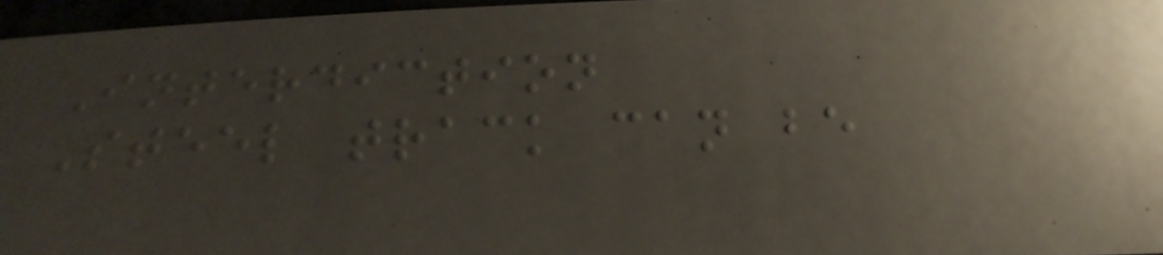Interdiction
Steel track can be
